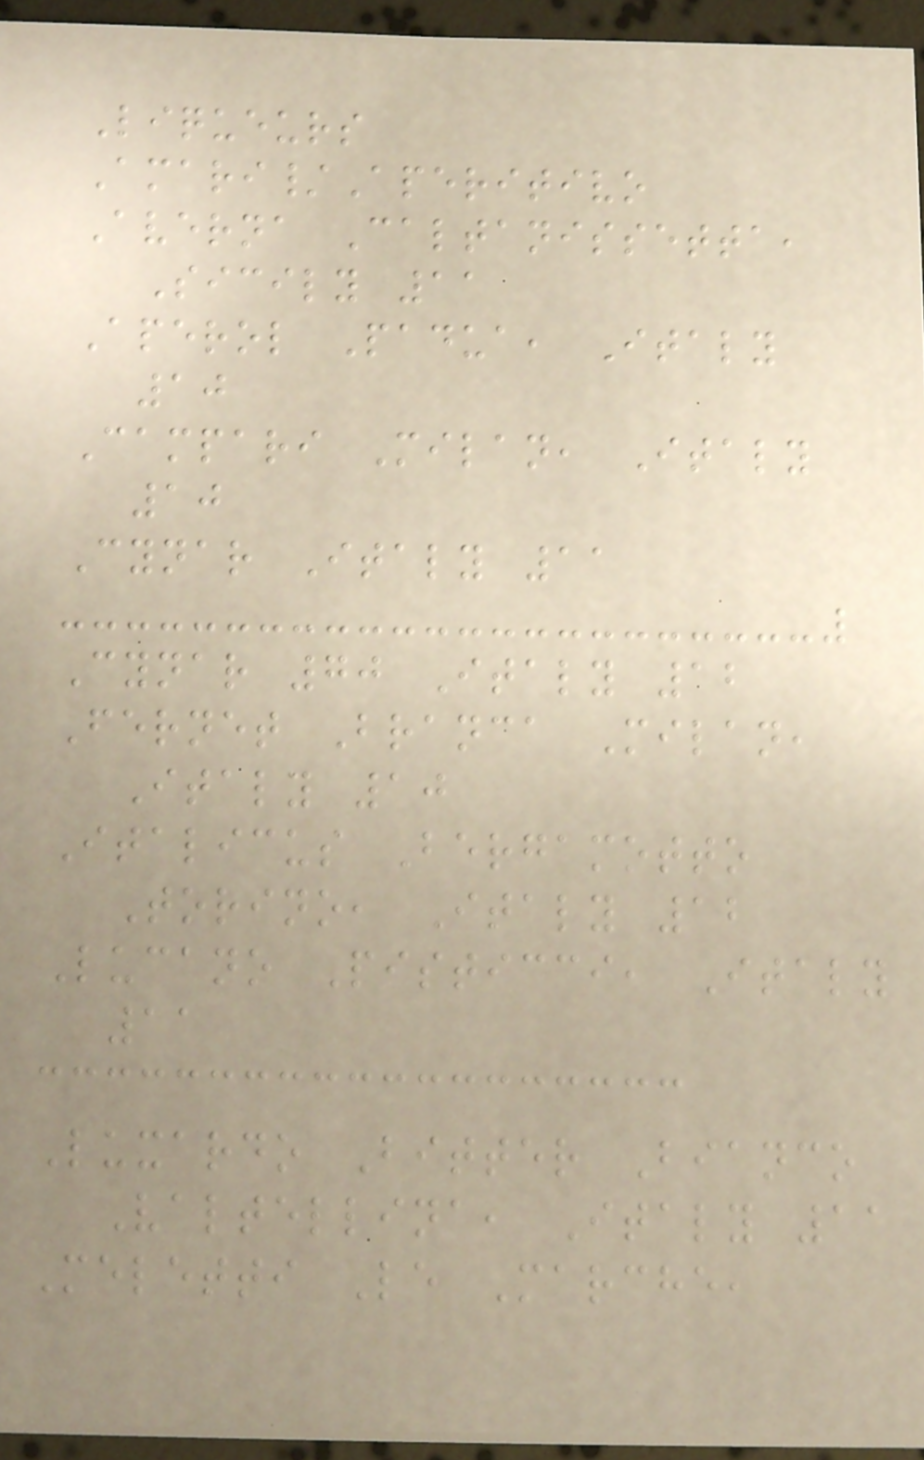Liqueurs
Amari/Aperitivo
Averna Caltanissetta,
Sicily 11
Aperol Padua, Italy
10
Campari Milan, Italy
10
Cynar Italy 11
Cynar 70 Italy 12
Fernet Branca Milan,
Italy 10
Italicus Bergamotto
Torino, Italy 12
Lucano Pisticci, Italy
11
Luxardo Bitter Bianco
Valtellina, Italy 11
Meletti Le Marche,
